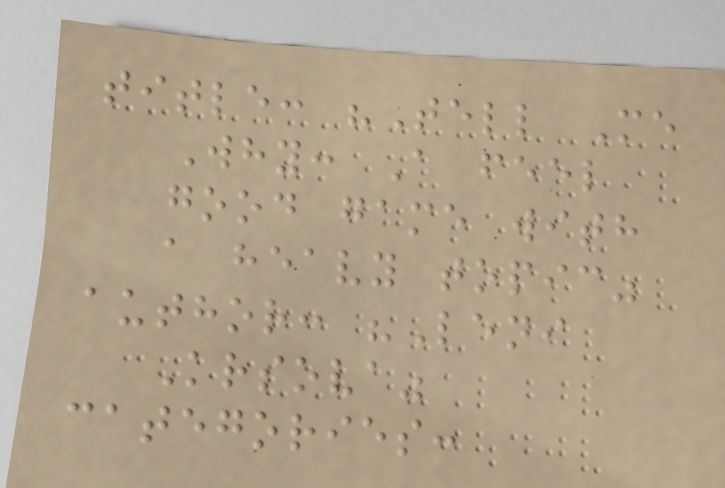title: "Tell Me
Why: A feel
good game with
a heavy topic"
author: "Leni
Krsova"
categories:
